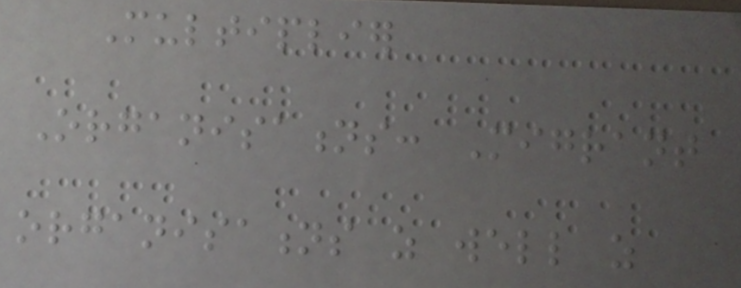Multiplier
Organisations: Migrant
organisations as well as
